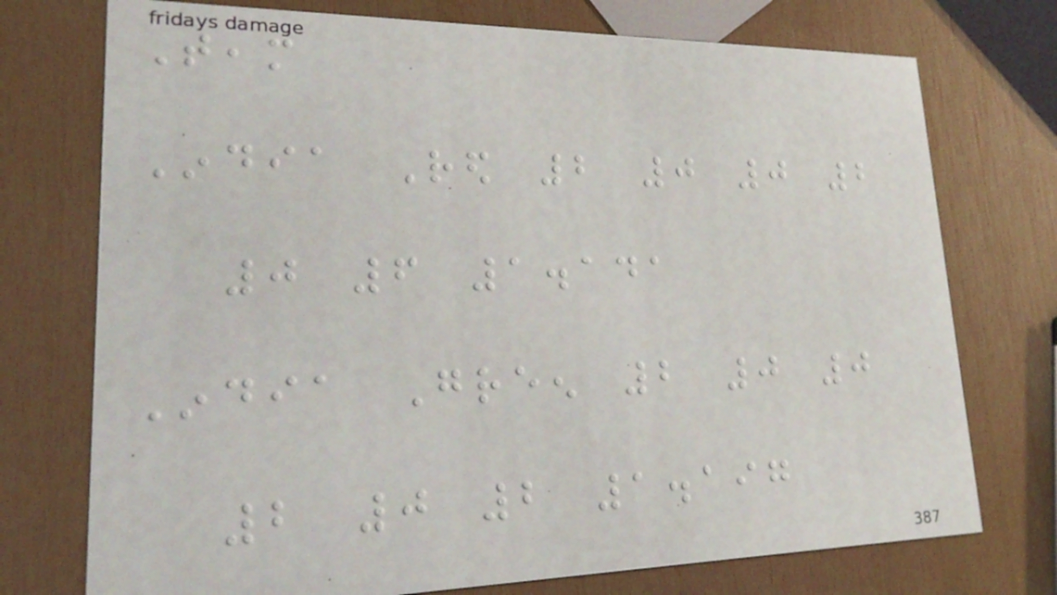Team
India Red 2 0 0 2
0 6 1.141
India Green 2 0 0
2 0 2 1.197
